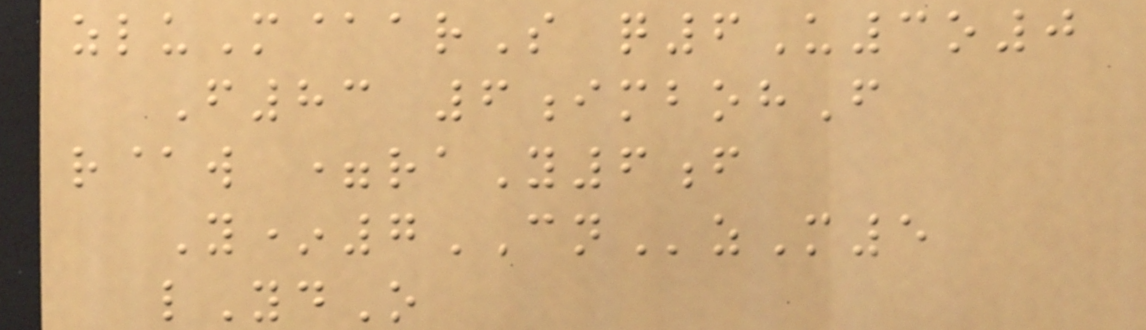zluM@arS q6U3o0
F83 6imbohF
r@w =raY6f
Y*7CNzM5
lYdO
